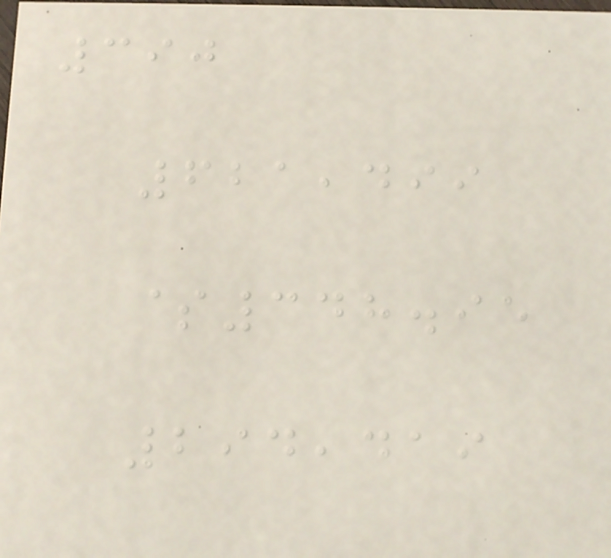390
621,499
$348.95
294,419
